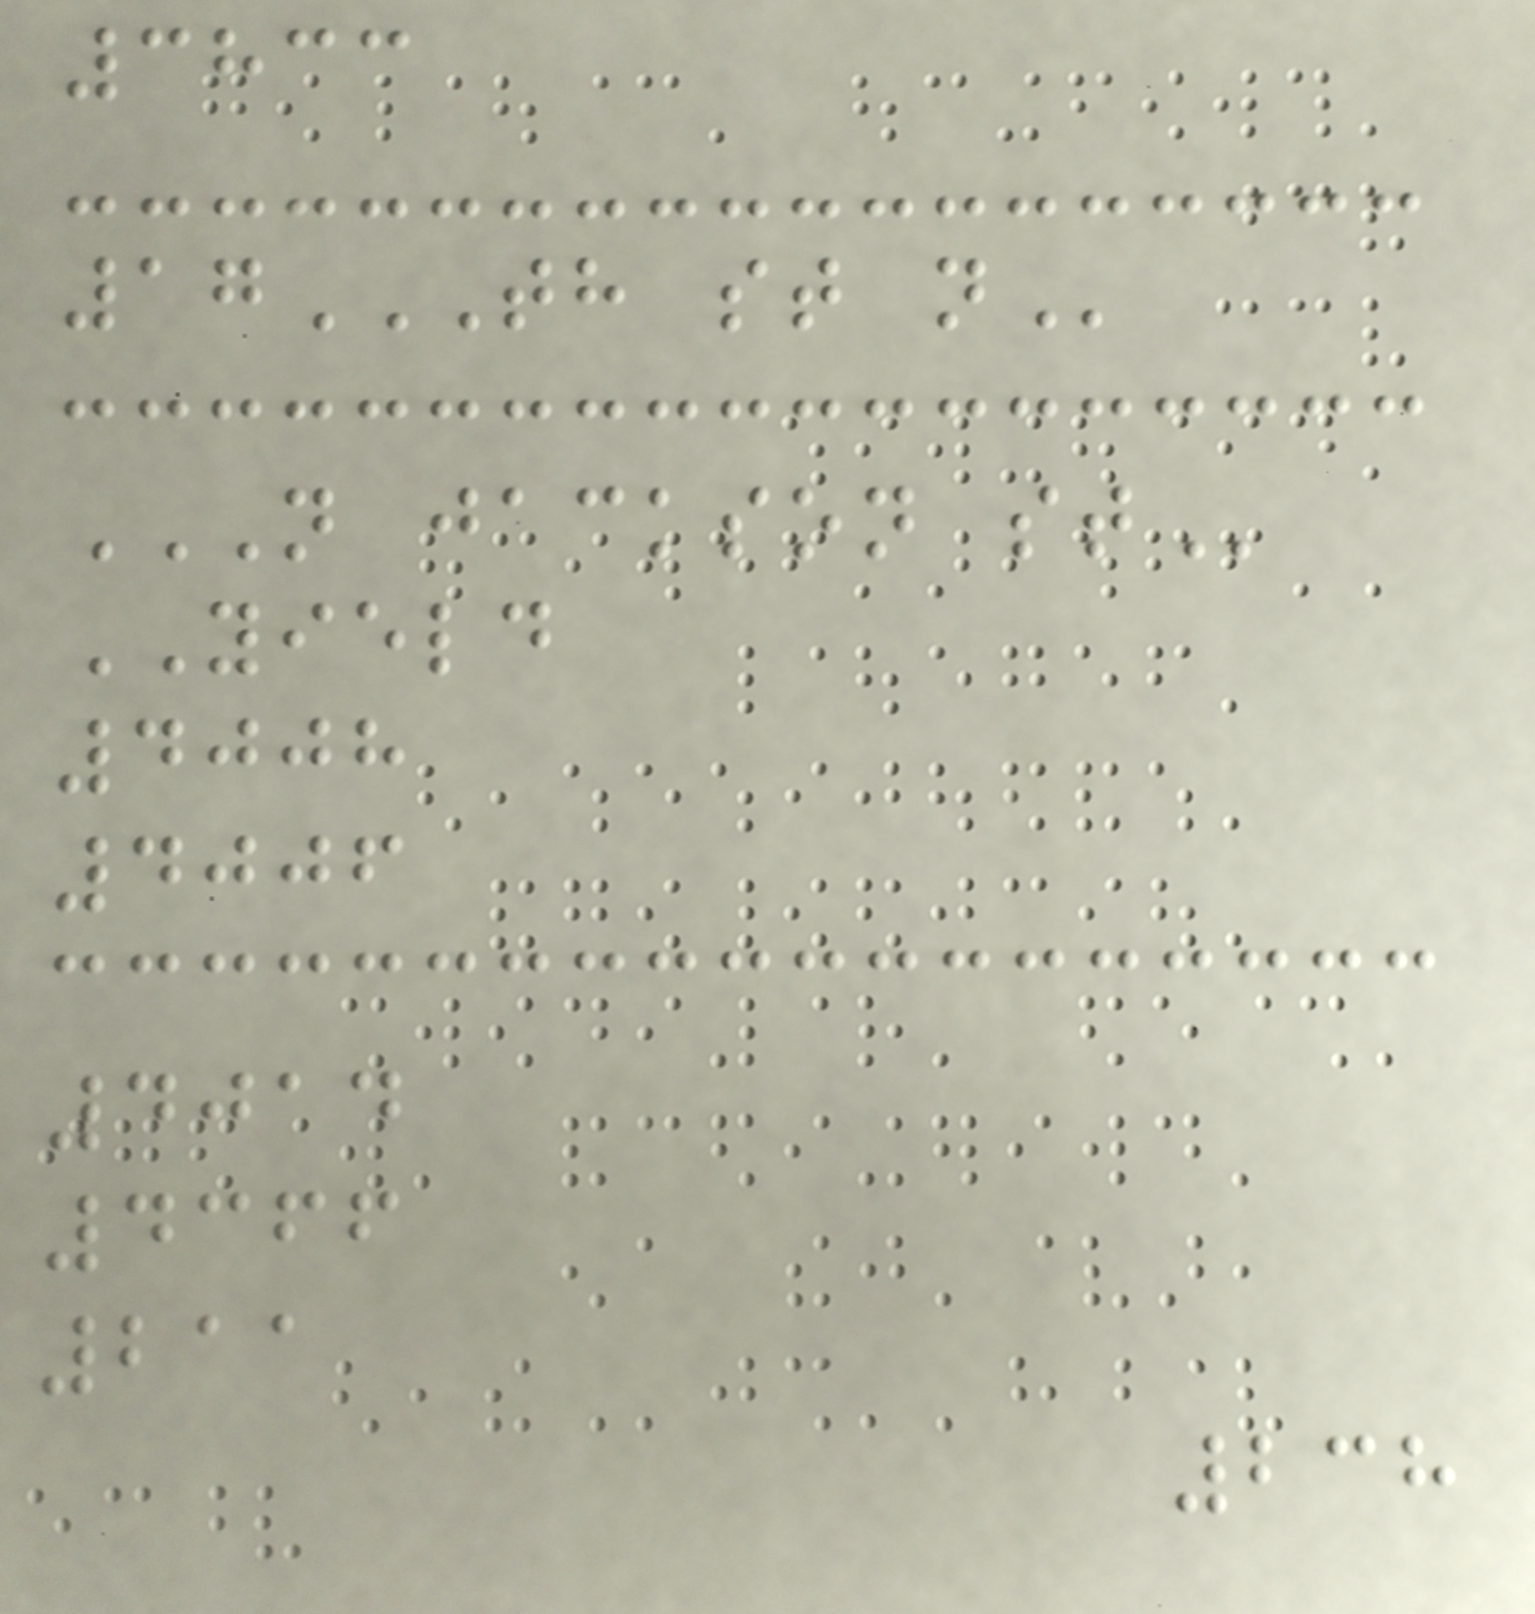3833
17TH ST N
N JACKSON ST
YIELD
4008
4006
4014
4366
211
238
